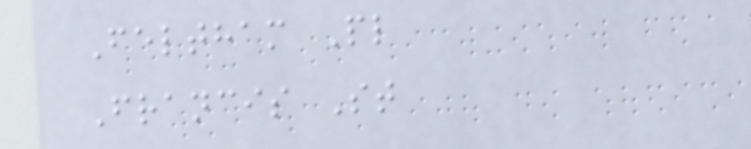Feltham Pl
Francis St
